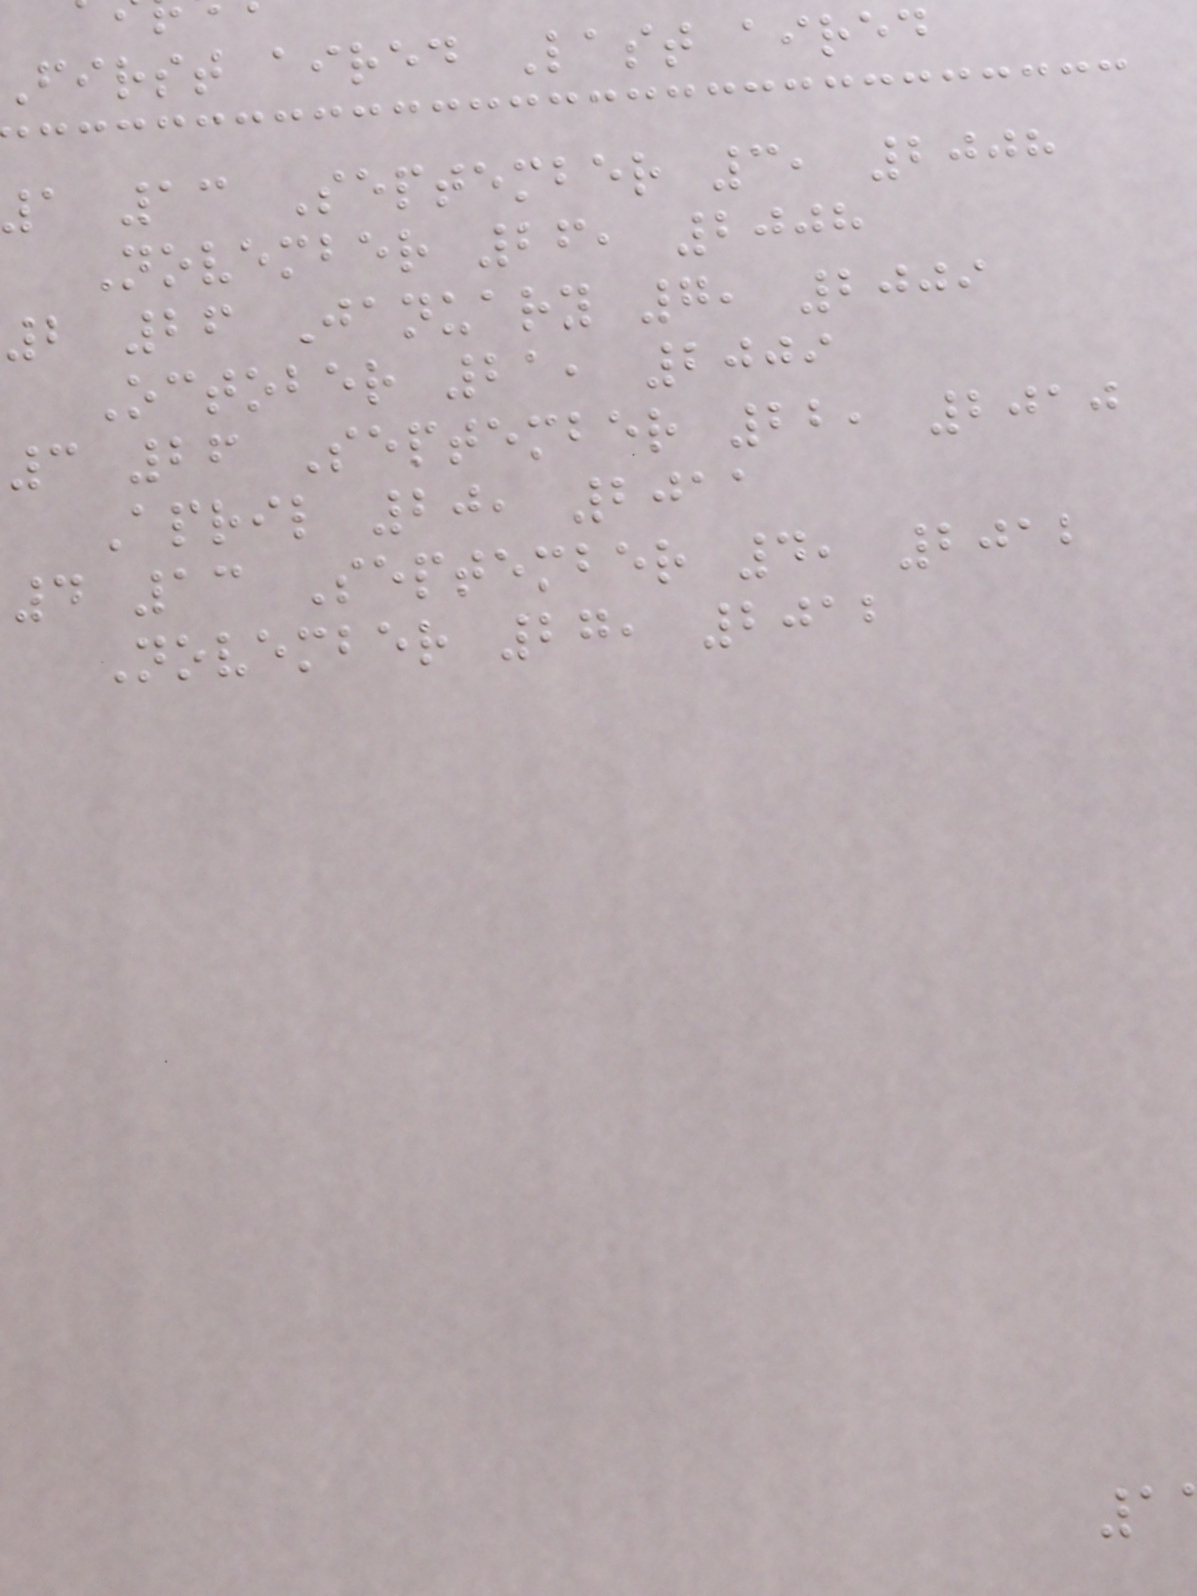first aired Last aired
1 13 September 3, 2008
November 26, 2008
2 26 January 7, 2009
October 21, 2009
3 26 September 22, 2010
April 20, 2011
4 13 September 4, 2012
November 27, 2012
